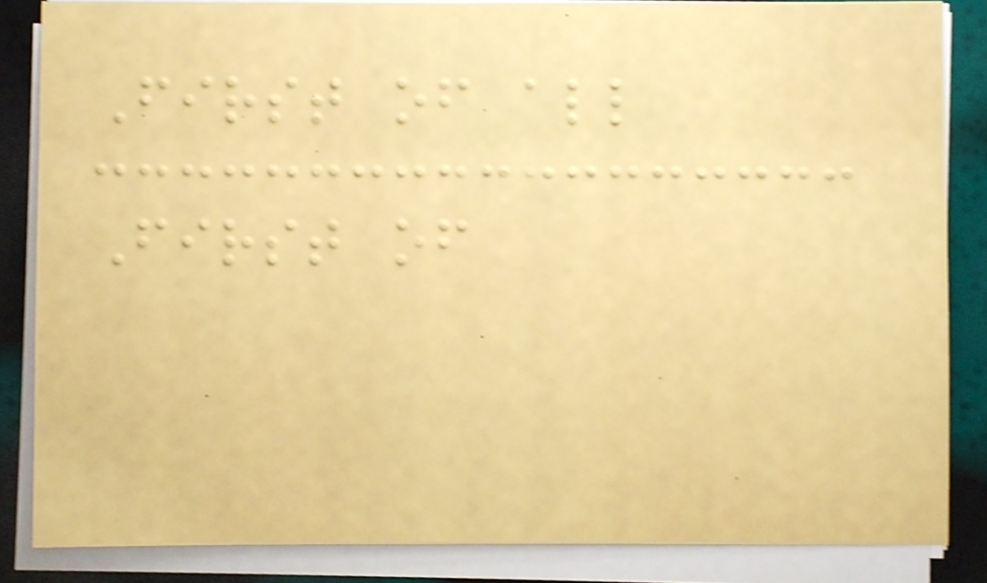First of all
First of
